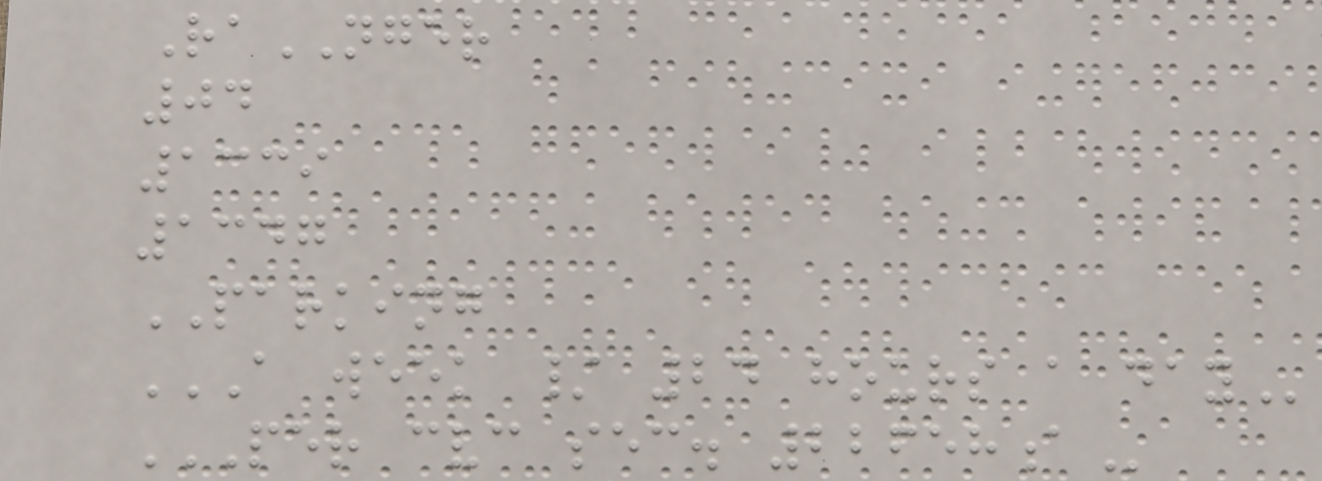RaNGER
04
1339
1347
PARKING
A WEEK / 24 HOURS A DAY
PER CVC SEC. 22658A
